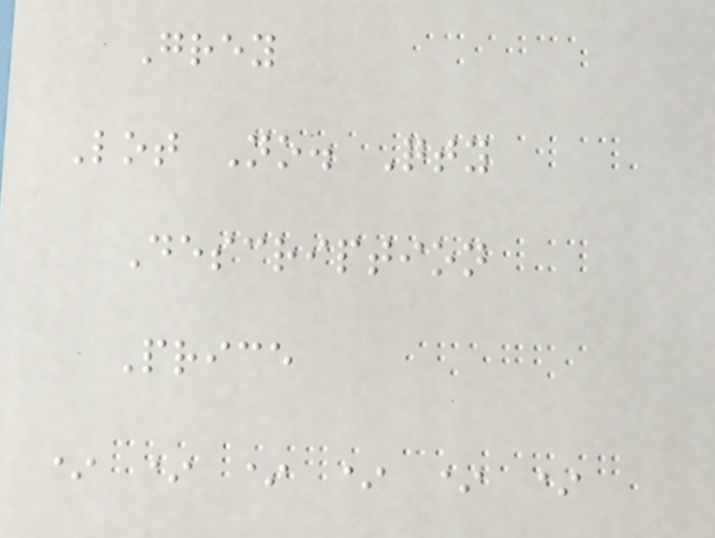Grey
Lot No. Qty
Description
Price
* * * * * *
